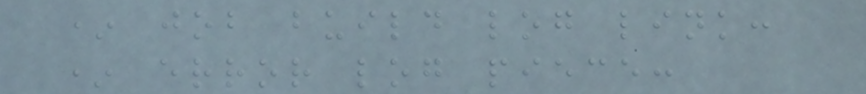* job build log link:
* error log piece:
